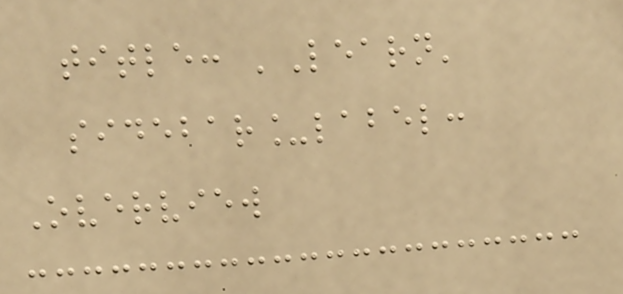title: 'Learn'
sidebar_label:
Overview
